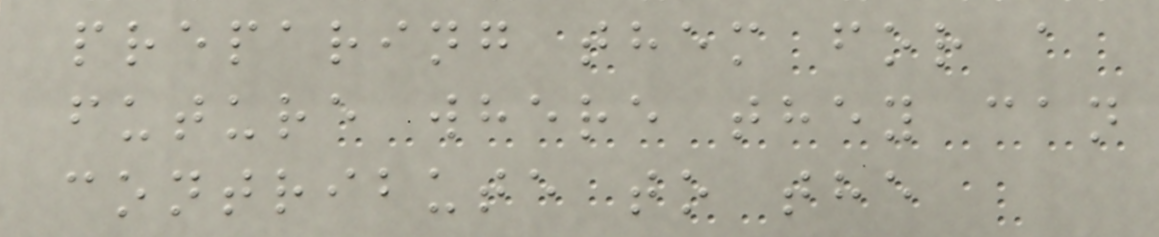preparing them for a
future where they can
contribute to the
